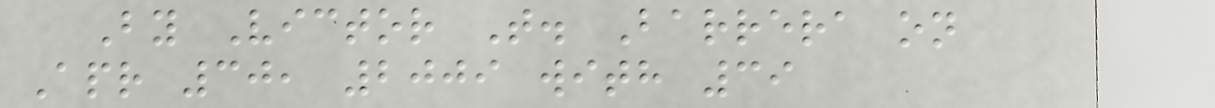By Victor T. Barrera on
Apr 30, 2009 with 39
